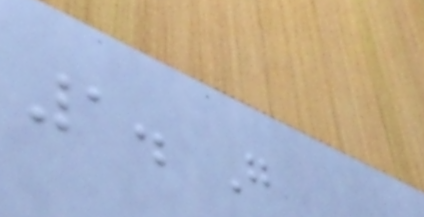1. G
